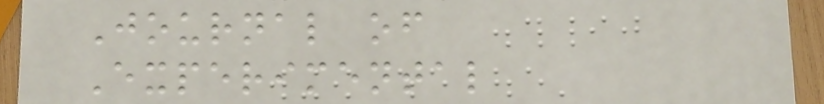Journal of
Experimental
